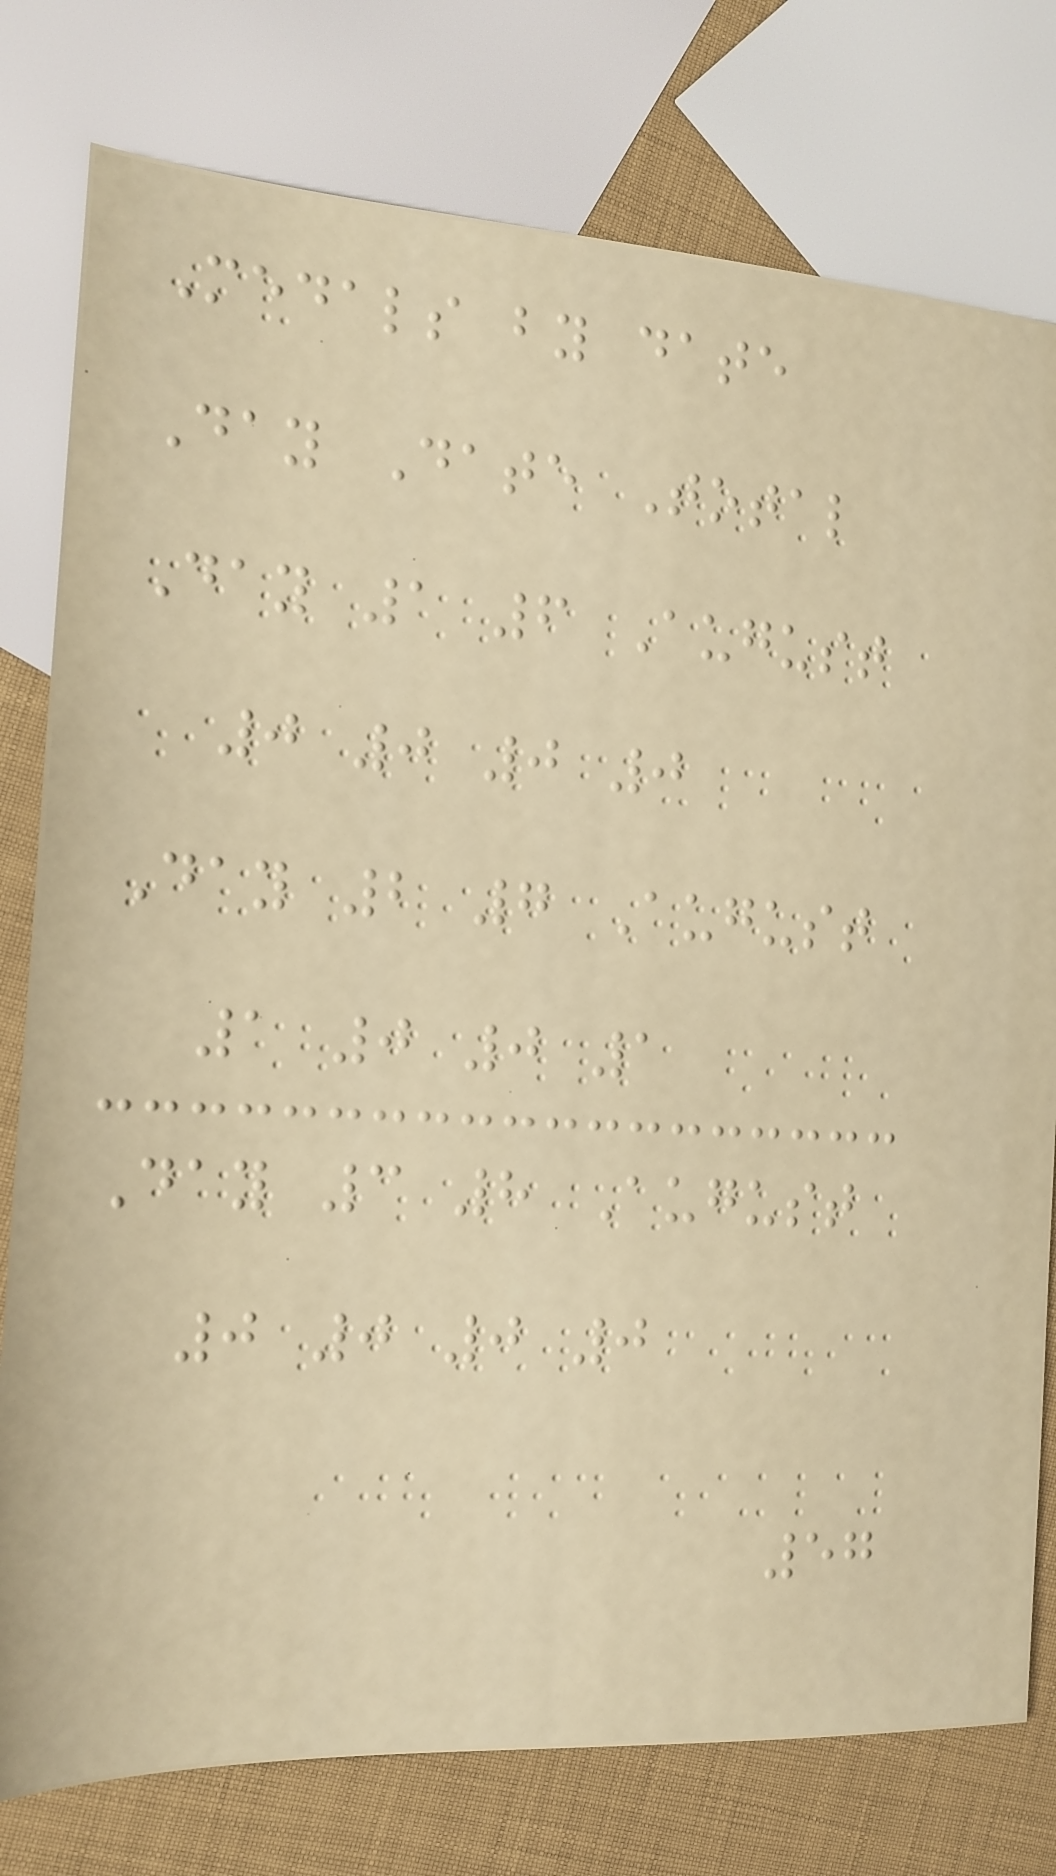Medals by date
Day Date Total
Day 1 6 August
0 0 0 0
Day 2 7 August
1 0 0 1
Day 3 8 August
0 0 0 0
57
